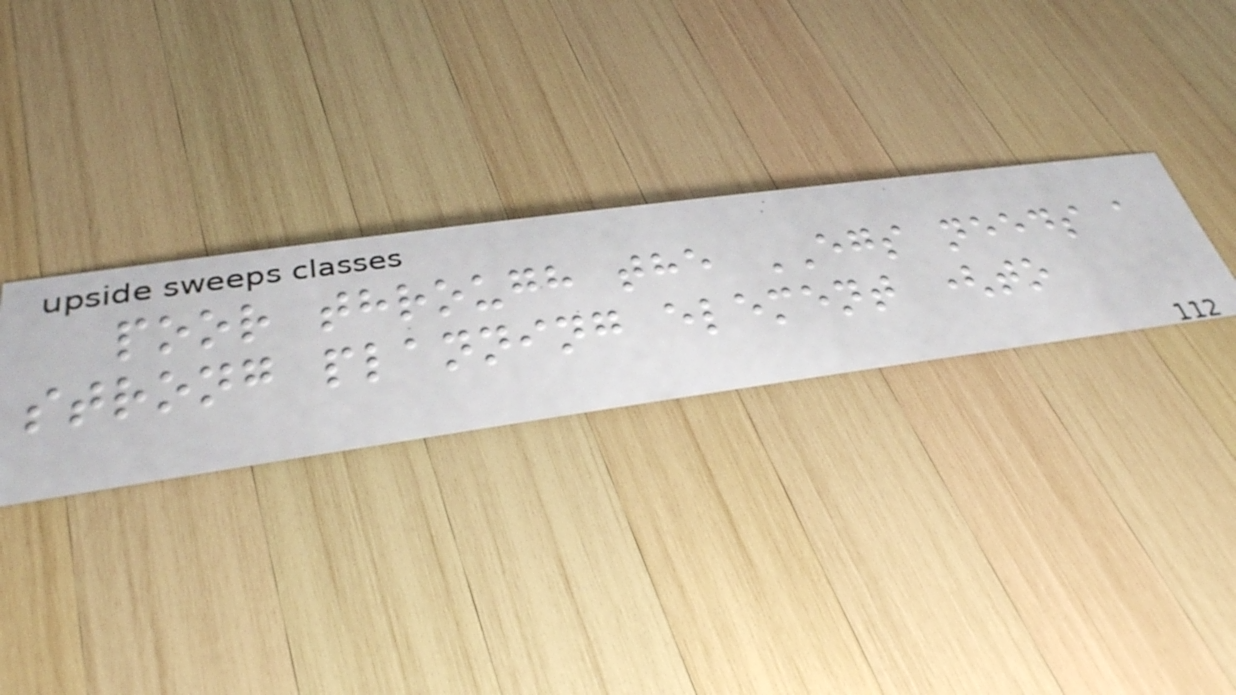poor through the EGS needs a
strong planning element (to
